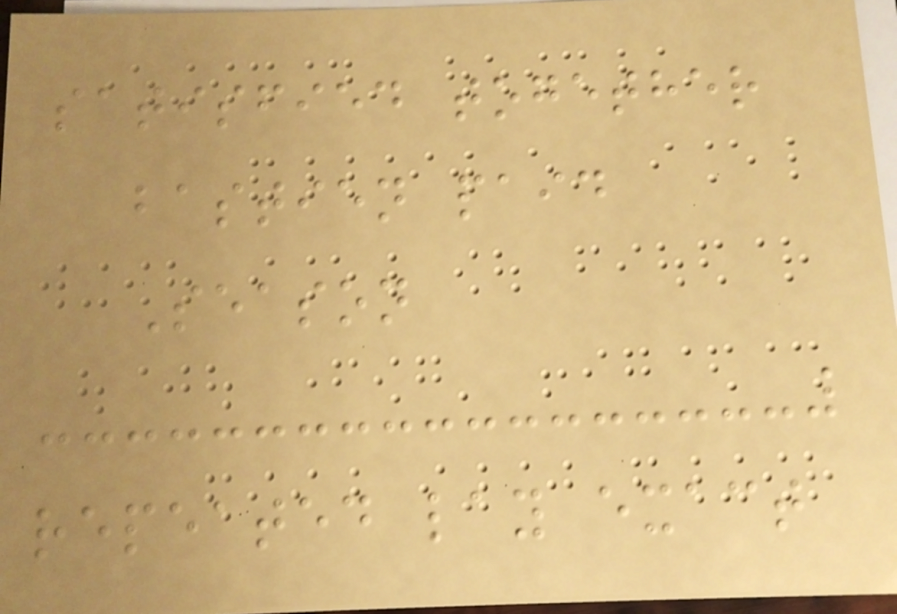satisfied together
bastien paid
Season
repeated lay exact
